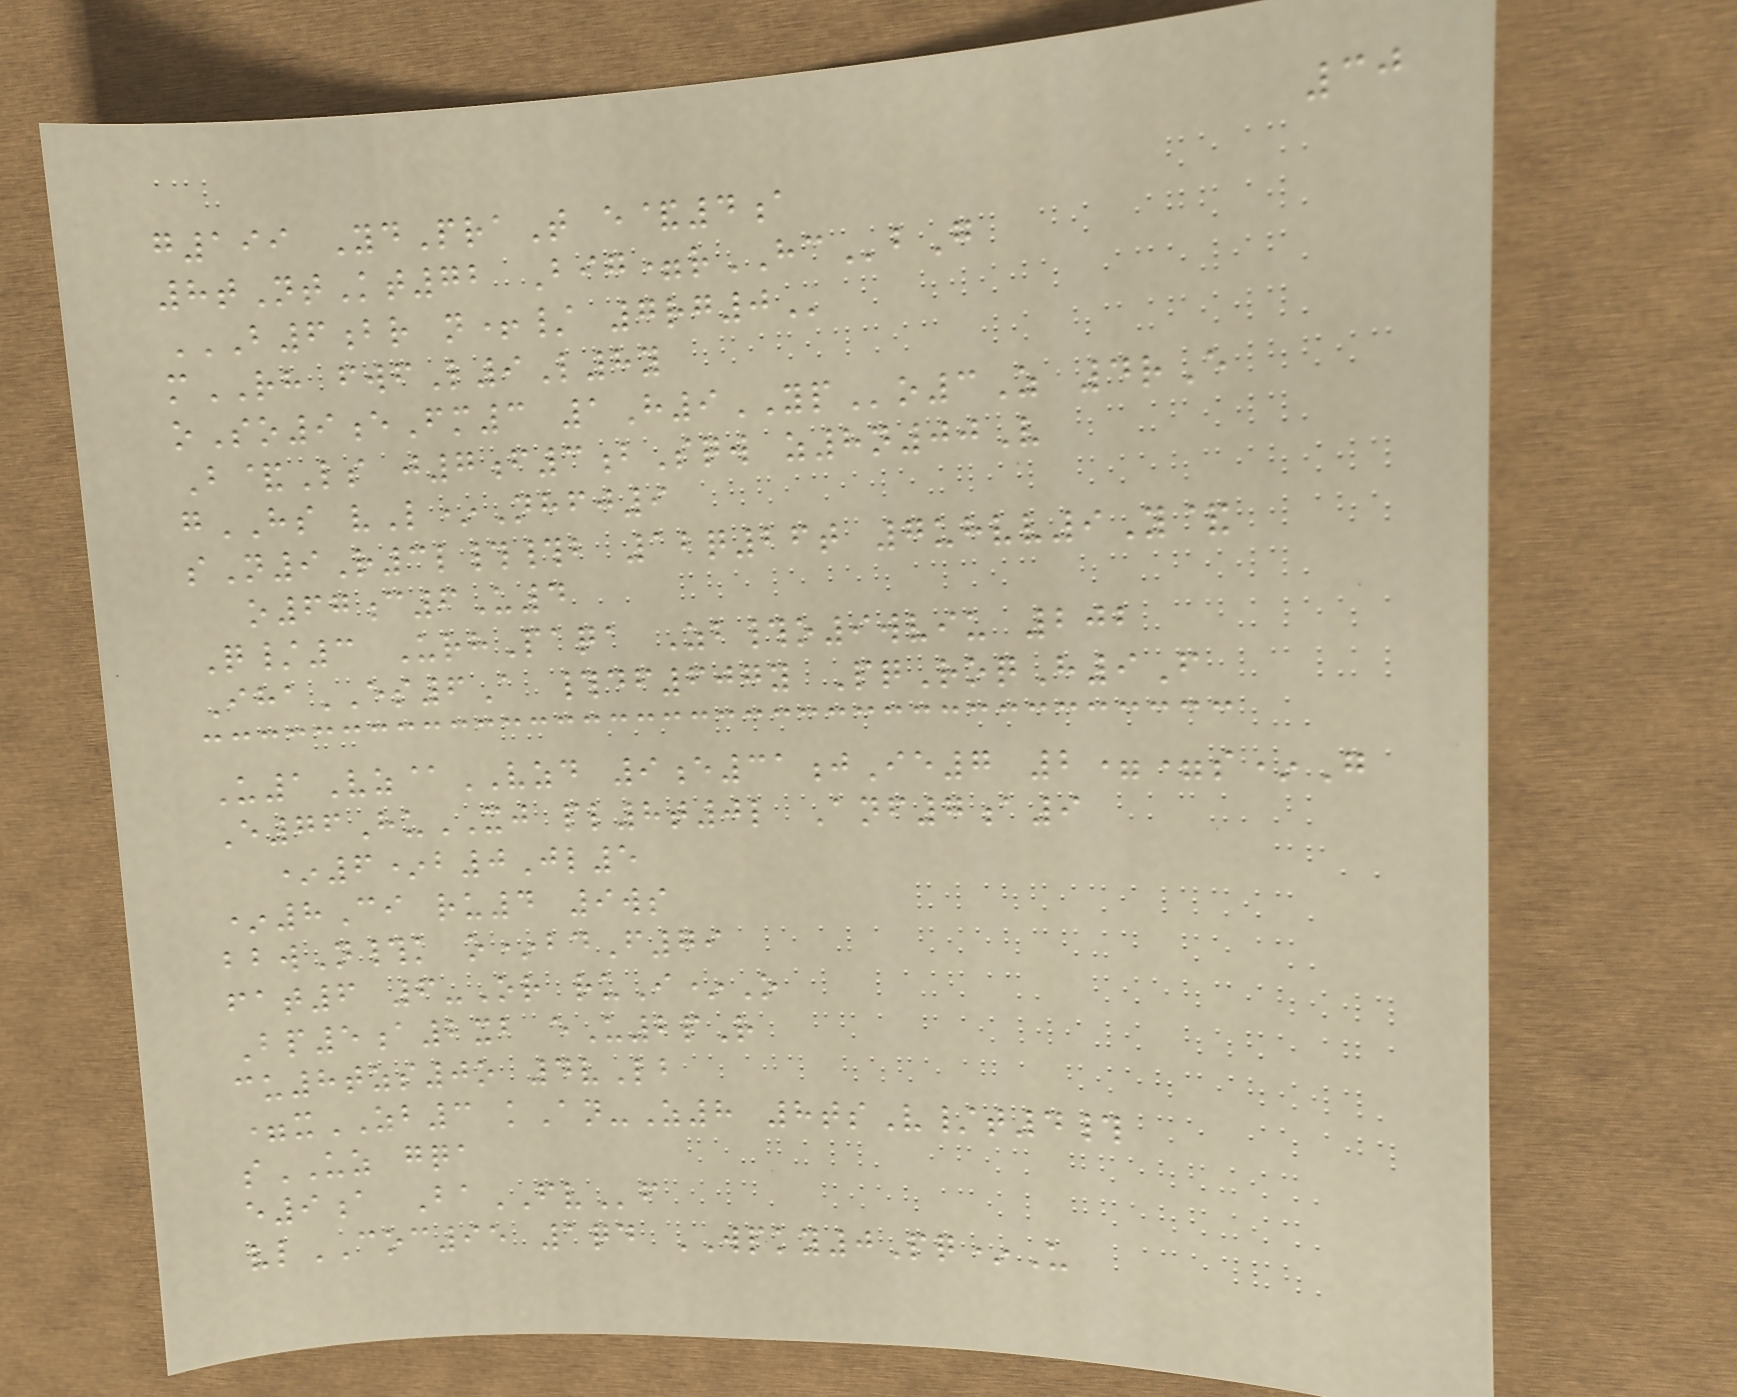30
g199 YdPraT e&4a
8tNtKt72 Big=rHCbG
B6BR N+/ 7RG0
mRH fwfL9L8y
oSo9eFm3 1H9YPo3Z 4rE
B&Ls j7f3bSqw z8n00V
gHS vL*Nhfj9
sN9R3l##b 12q26t 7uhvv9Y&
o67c6U4
Q/3 UrhPaqa Zb#o9wviu 202
IhaES6A #df607y PqRoqH9F
U1Vz@VZD 9e31jIe7 2==s*G
E76HuXJ pl8t0l Anf7a9
*6*b0Jl5
*8Ci ru4 9ws
bbwN#k o*bdF79
fat6 6-Or ruI*O
Bp5a2xb eU2pR
cu8tzs0o 4vLb
=xZB3 kAn-Z8 8tsV/t4#
sUZ gqa
e9a BaFVf
vlCOC95 1qd WPKY0Pq*U
